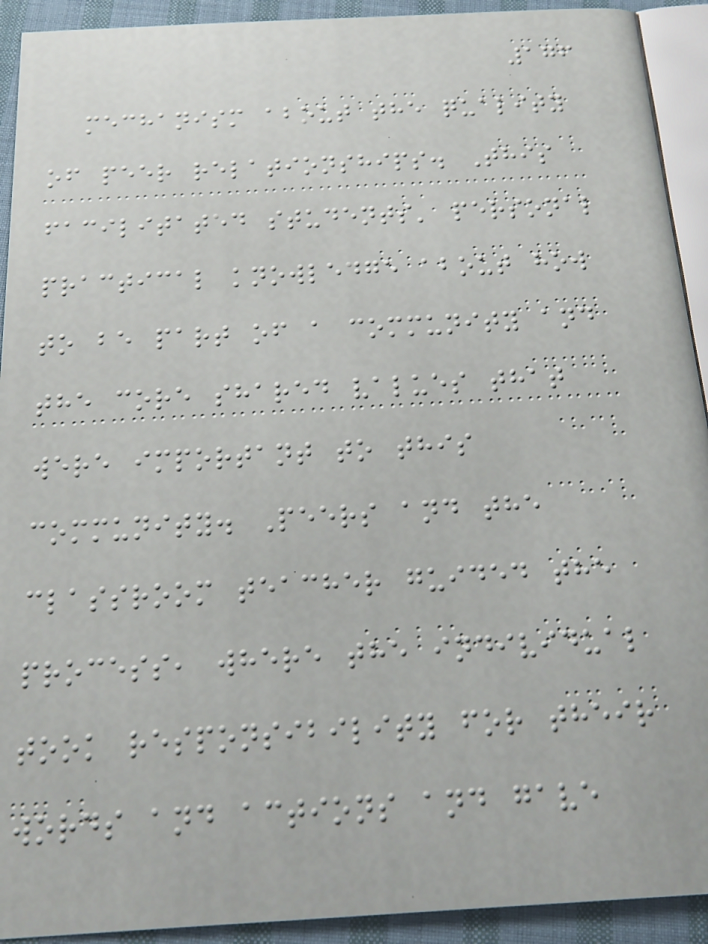176
mechanism about the quality
of peer relationships. This
facilitated students' personal
practical knowledge about how
to be part of a community and
the core shared values that
were important to this
community. Peers and the
classroom teacher guided the
process, where the individual
took responsibility for their
words and actions and gave
